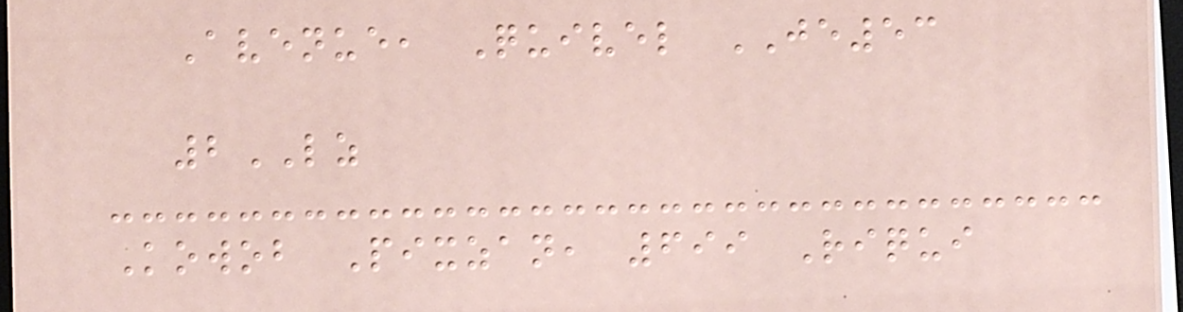Avenue, Quivel JE53
2LZ
Kowob Pixzan, 699 Riqui
